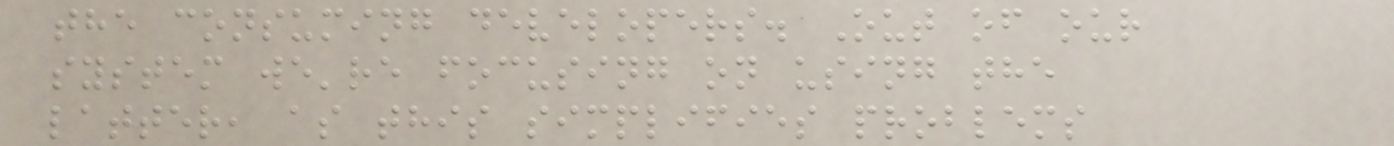the consuming developers. Out of our
system we're focusing on using the
latter, as this simplifies problems
